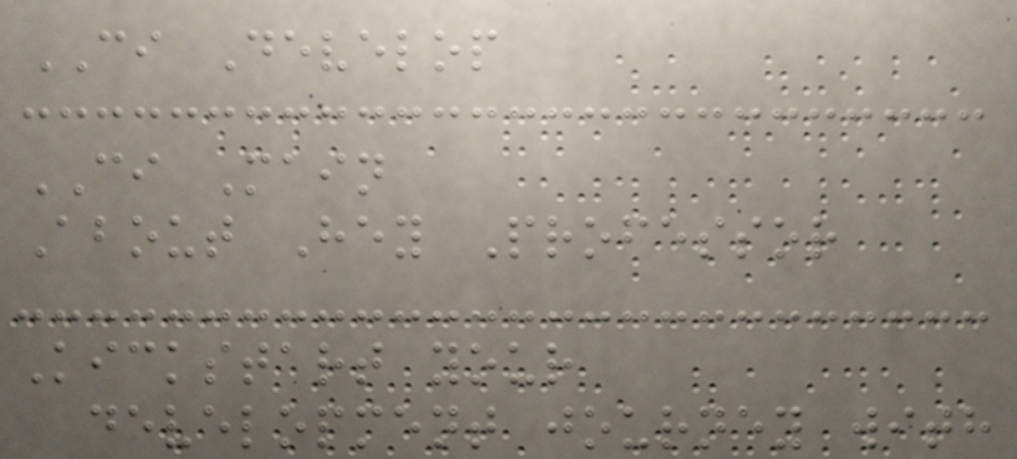CI Develop
CI Main
About Hey Professor
Kickstart your
development journey with
